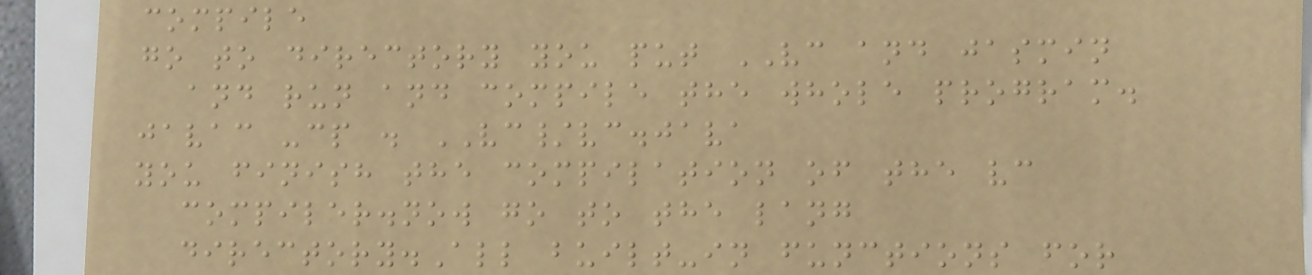compile
go to directory you put VC and jasmin
and run and compile the whole program.
javac -cp . VC/vc.java
you finish the compilation of the vc
compiler.now go to the lang
directory.All built-in functions for
